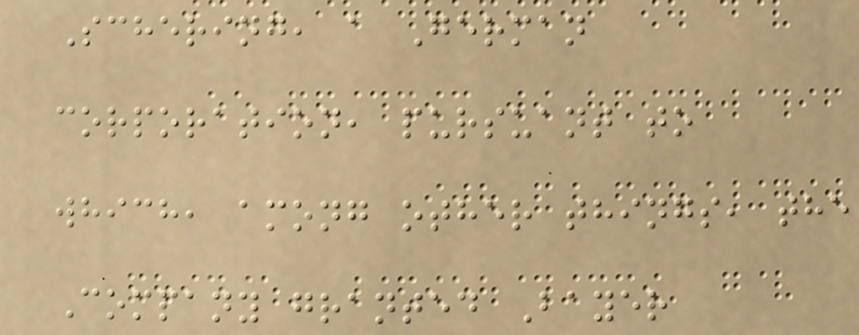Schering, a German
corporation, pursuant to
which, among other things, the
Company granted Bayer
